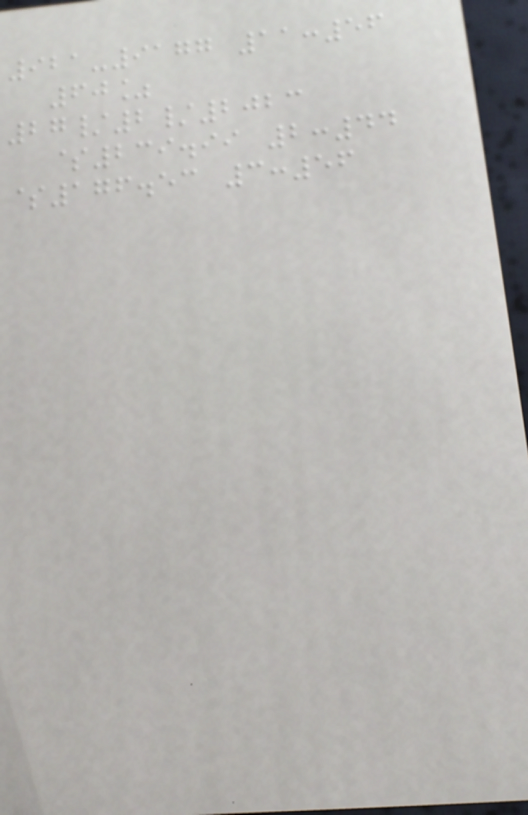921-9177 11:56
60%
27/2/2023
$239.99 2:44
$176.53 3:56
